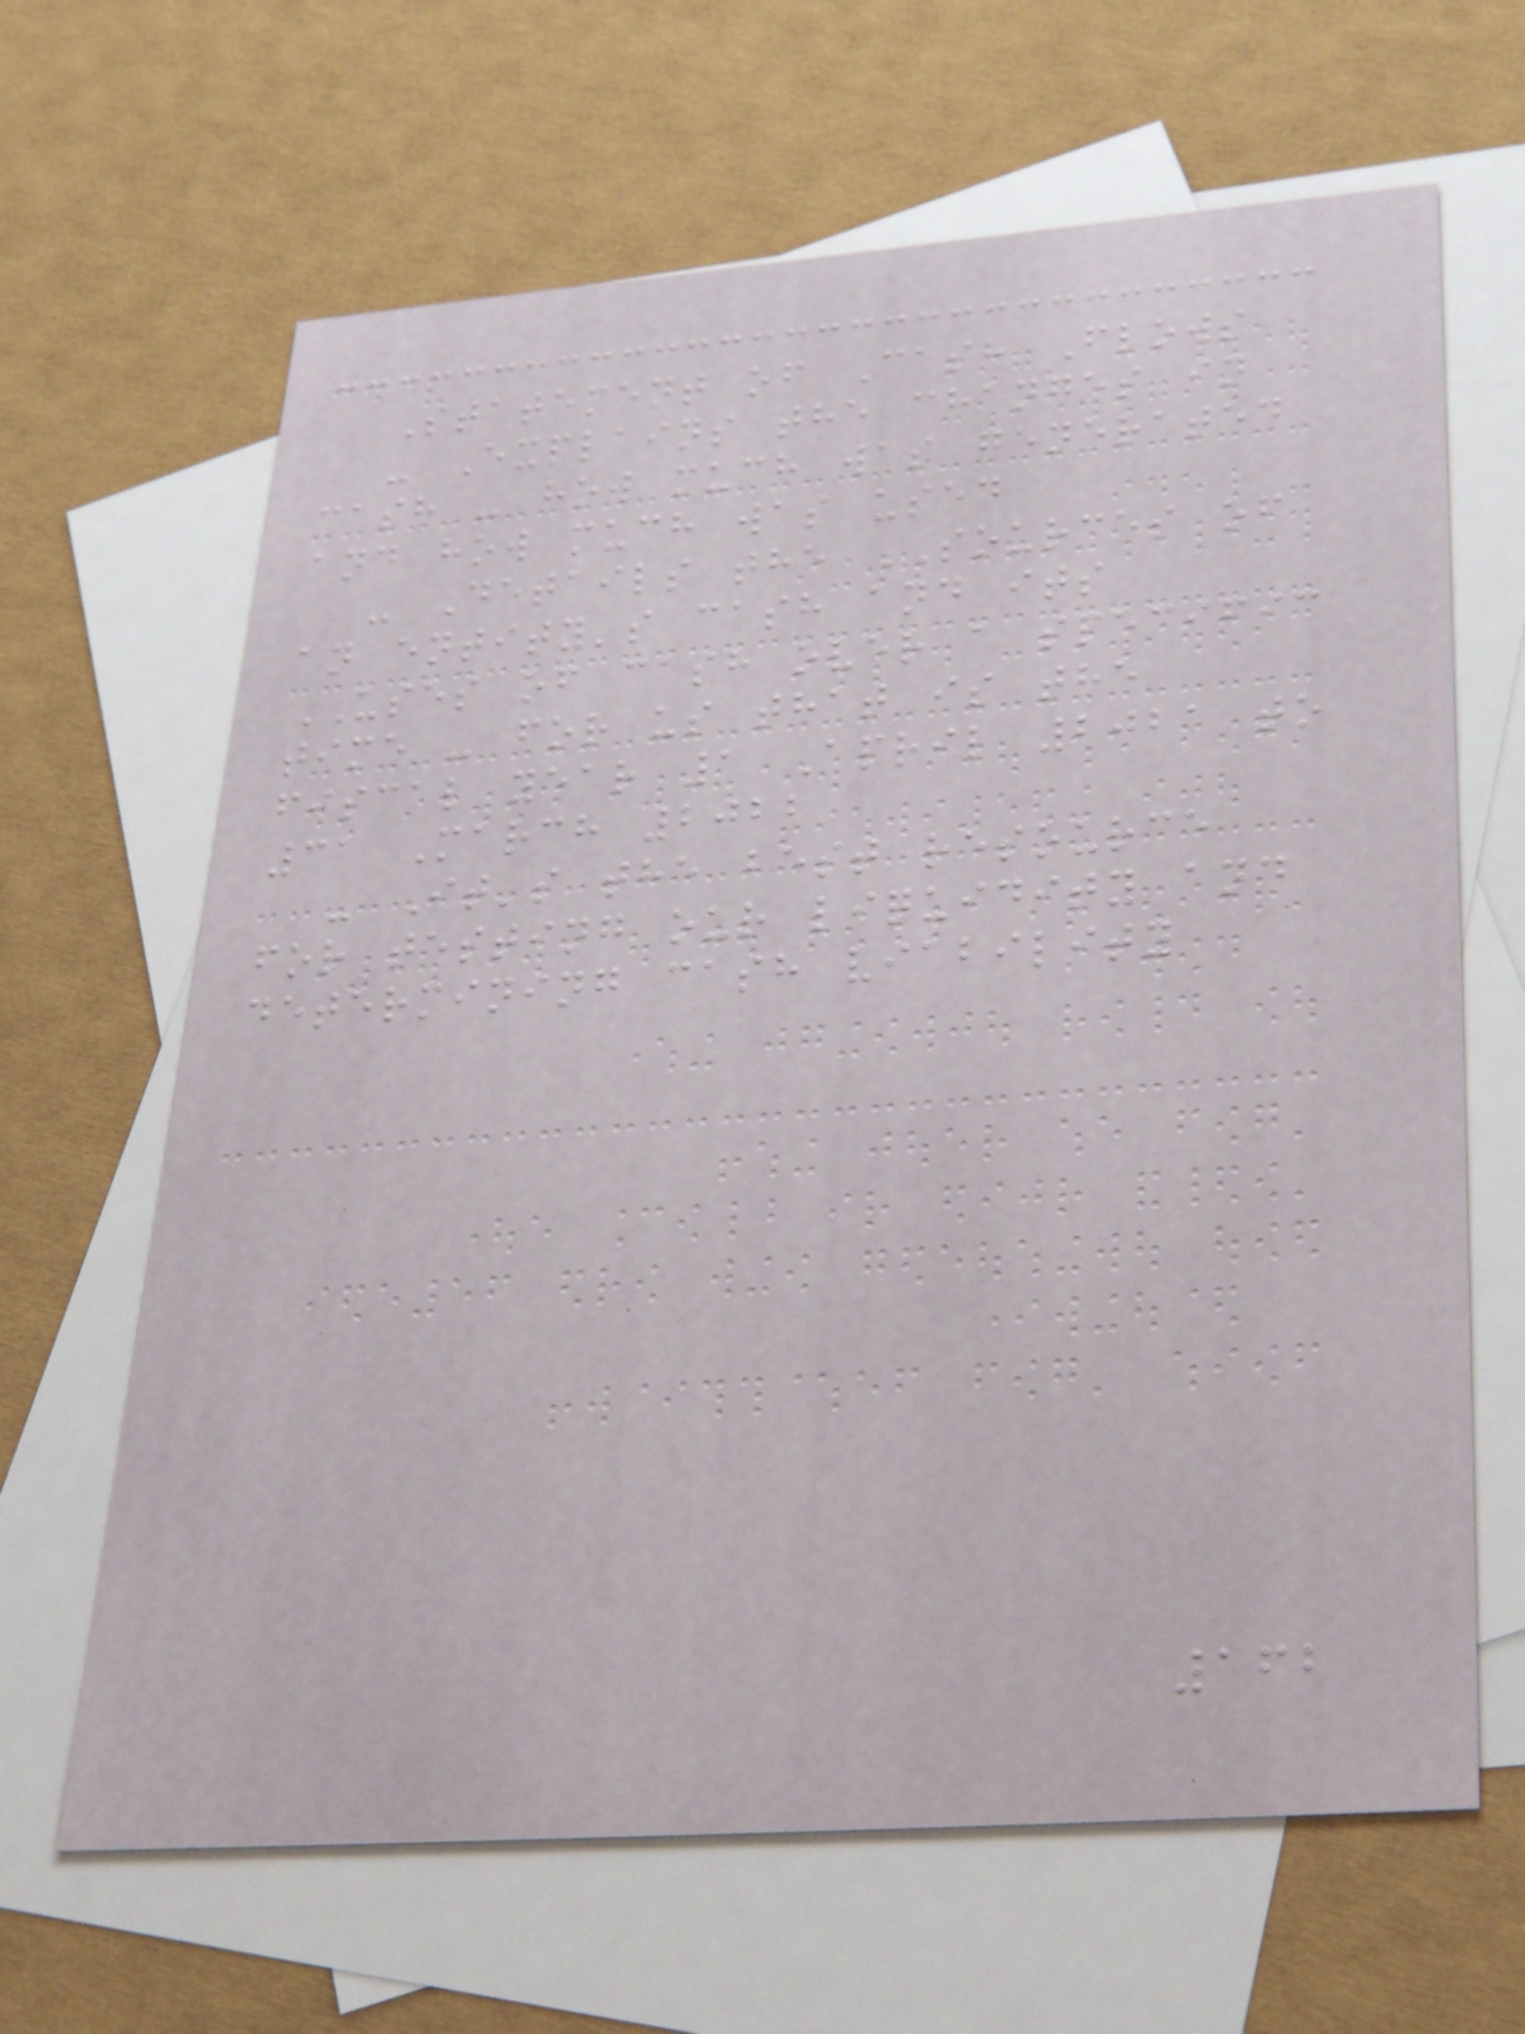Statement of Cash Flows
- Explains the changes in
cash - how much was generated
and how much was used
- Details the SOURCES of
an entity's cash and its
USES of cash over a specific
time - for us that is the
fiscal year 1 April 2021 to
31 March 2022
- It's the best resource
for testing our liquidity and
determining cash viability
162
